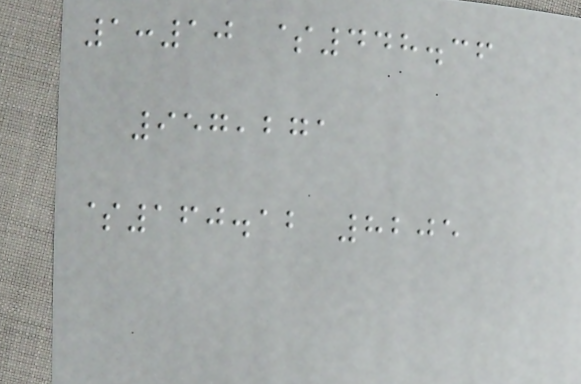1:10 $448.36
957,271
$160.12 8205
